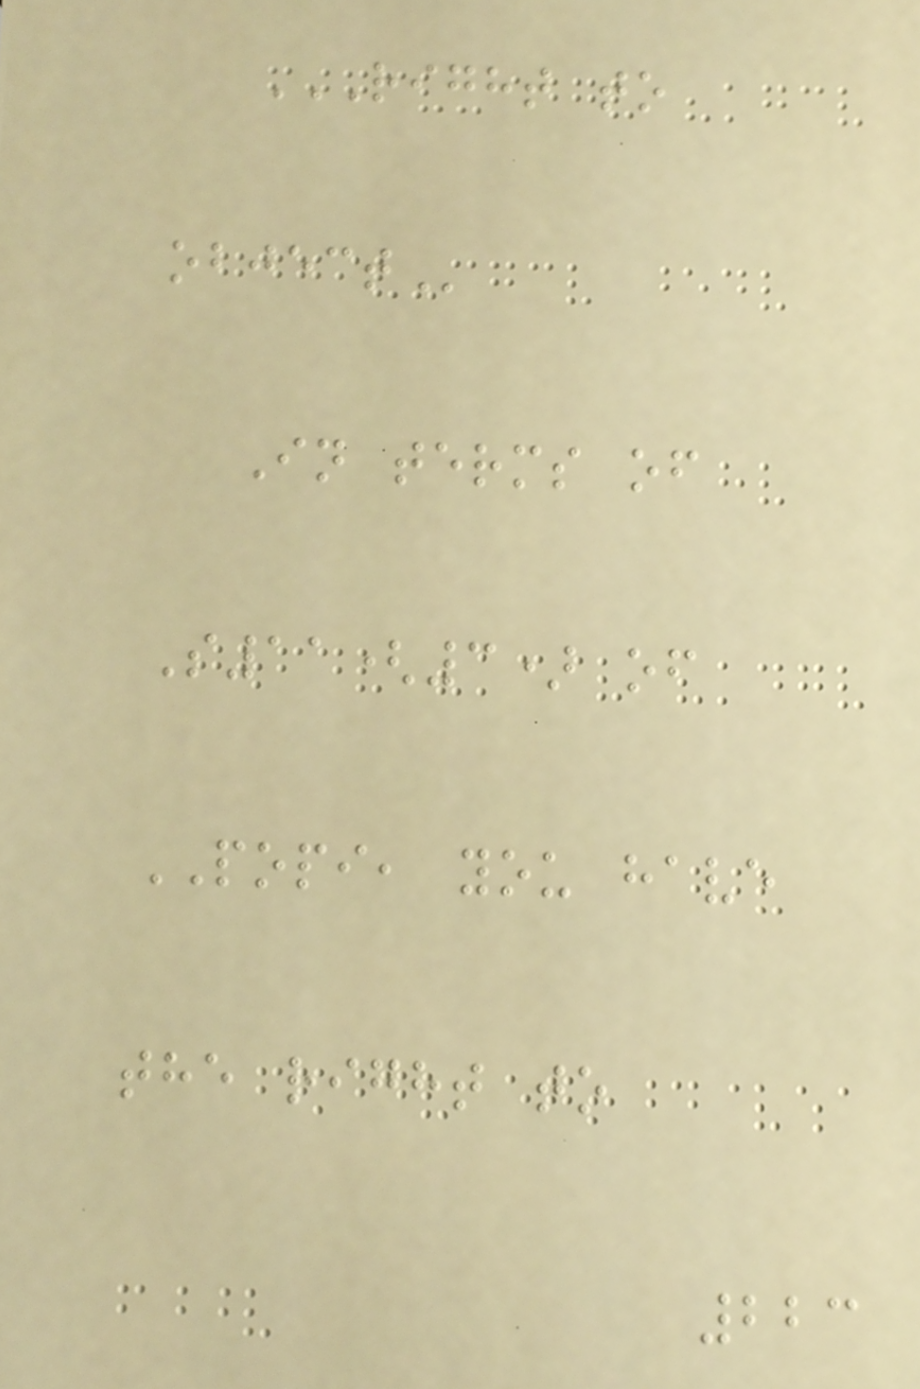RIGHT TO
OBJECT
In terms of
S11(3) of
POPI, you have
the right to
223
